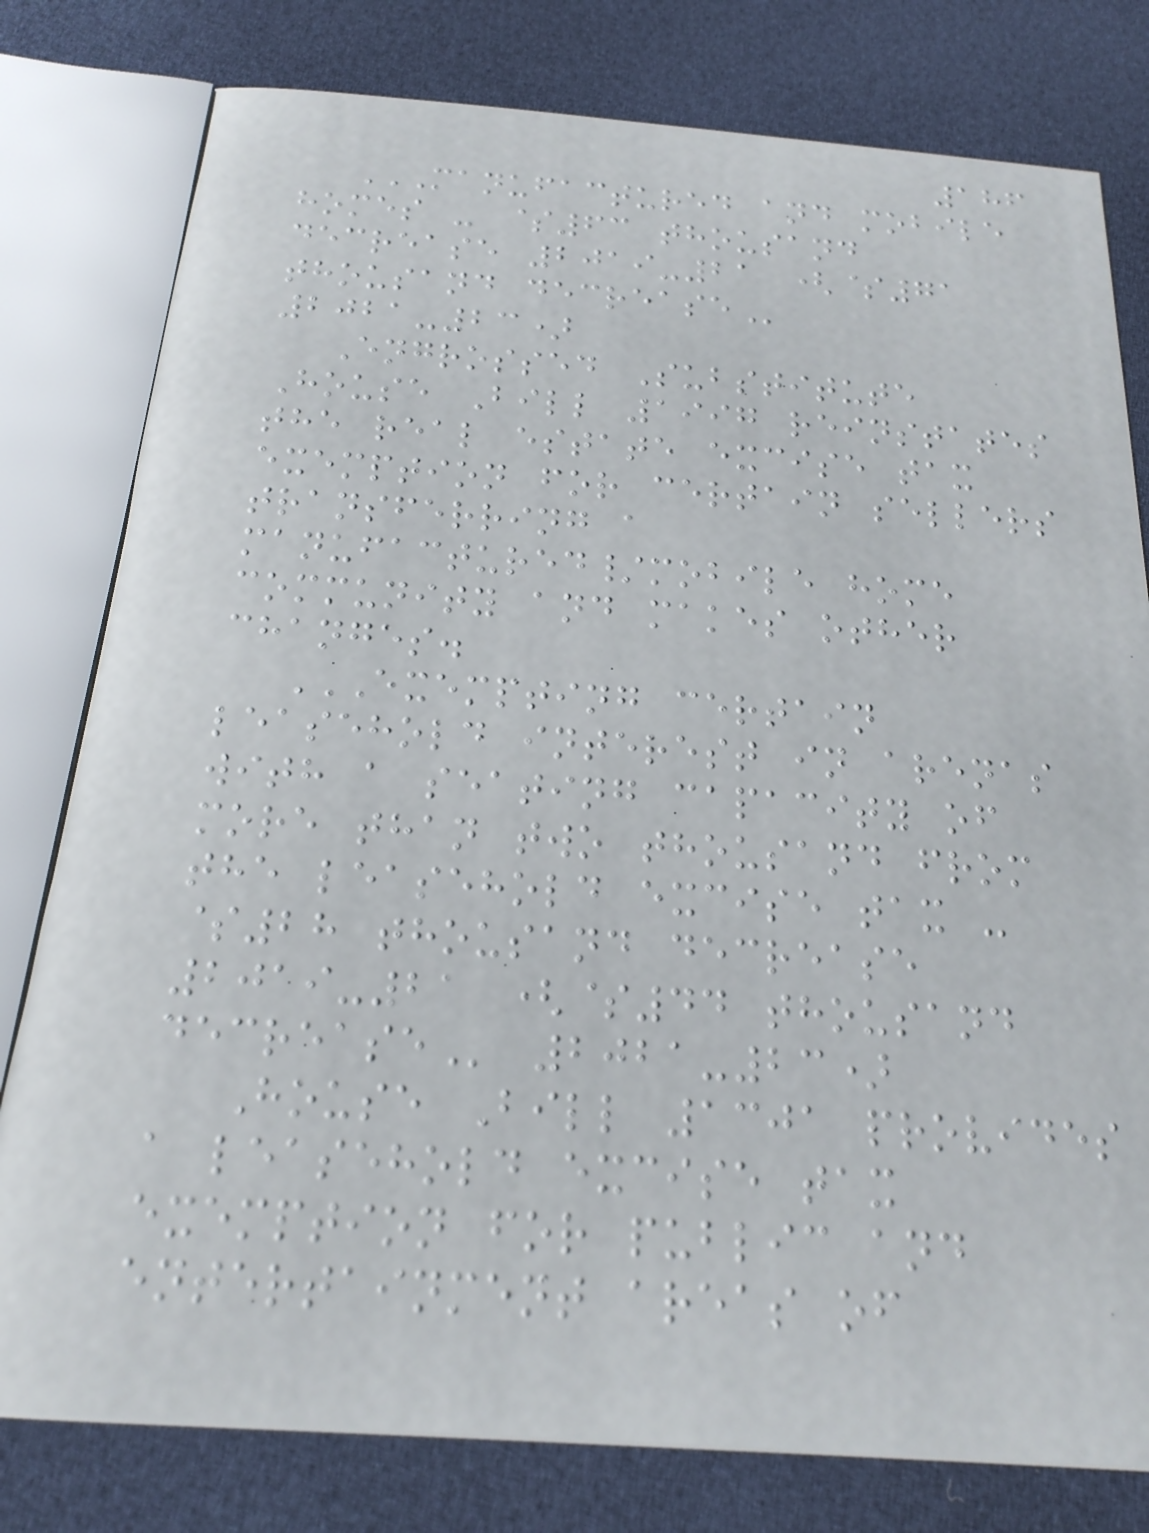186
MANUFACTURED AND MOBILE
HOMES - $63 THOUSAND
DECREASE 2019-21 ($71
THOUSAND DECREASE
2021-23)
Engrossed Substitute
House Bill 1997 reinstates
the real estate excise tax
exemption for certain sellers
transferring a
manufactured/mobile home
community and makes other
changes.
EXEMPTING CERTAIN
LEASEHOLD INTEREST IN ARENAS
WITH A SEATING CAPACITY OF
MORE THAN TWO THOUSAND FROM
THE LEASEHOLD EXCISE TAX -
$28 THOUSAND DECREASE
2019-21 ($44 THOUSAND
DECREASE 2021-23)
House Bill 1301 provides
a leasehold excise tax
exemption for public and
entertainment areas of
